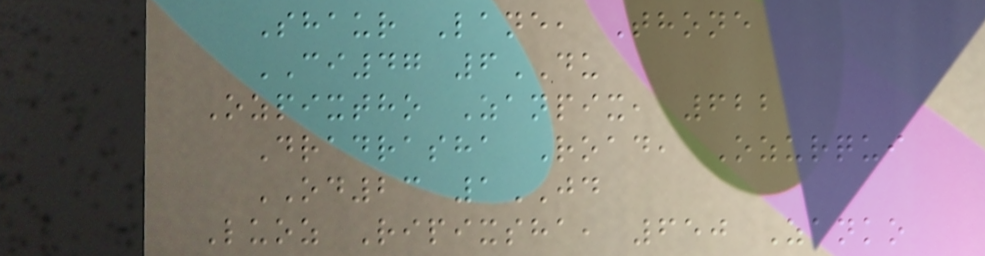Shaur Lane, Thone
CI47 6DU
Ozpixtho Zanpix, 622
Dradrasha Road, Ozurqui
OD23 1JD
Luoz Ripixsha, 650 Zanko
